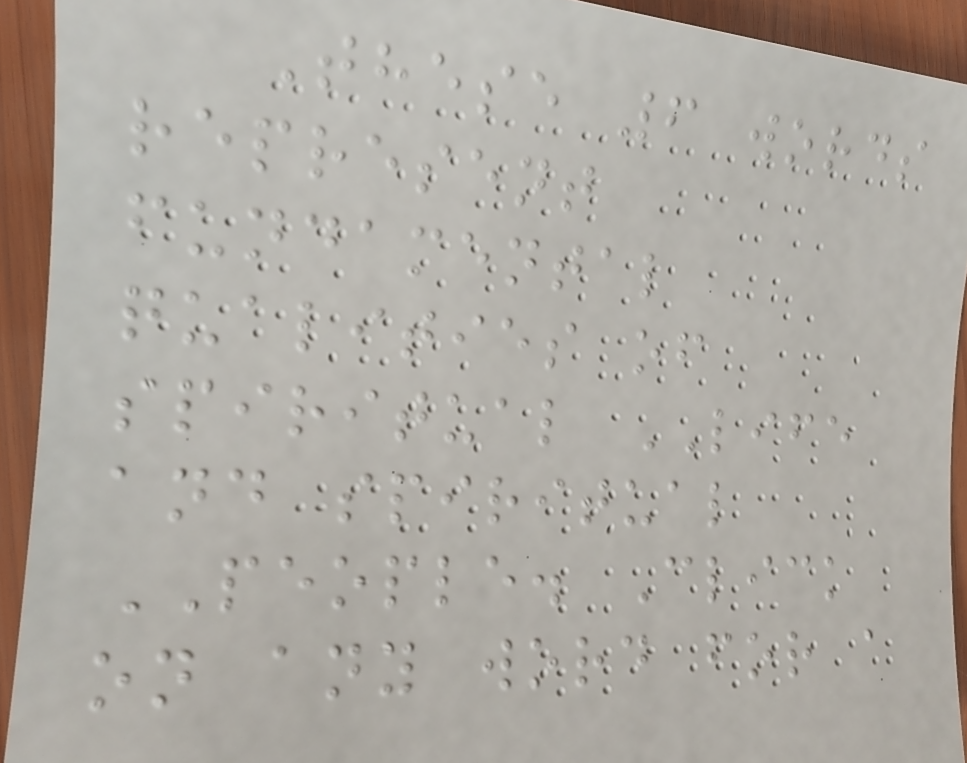These 6 words
represent
fundamental
qualities of
spiritual LIFE
and spiritual
PEOPLE. Click
on any word for a
